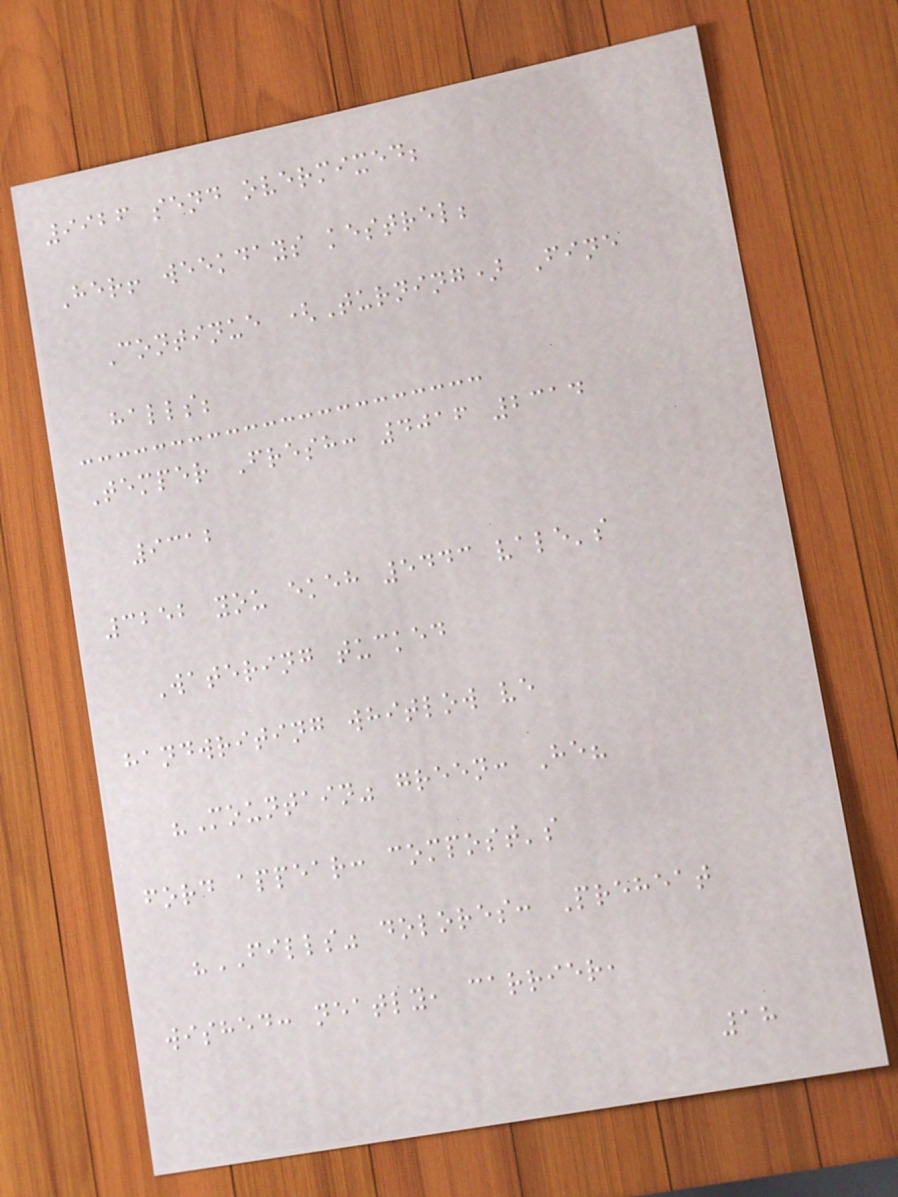9926 send overmixed;
Her! weekdays kestrel;
Continue (Turning) Fine
halls;
Temper Fresh: 4016 2314
9312
3252 you ekeh 5443 vale's
Watering tucked
handwriting whitlow ve
"Mountain" green: He?
ford appear: compost's
"FILLS" dolores: Preheat
wished: neatly, carrier,
18
